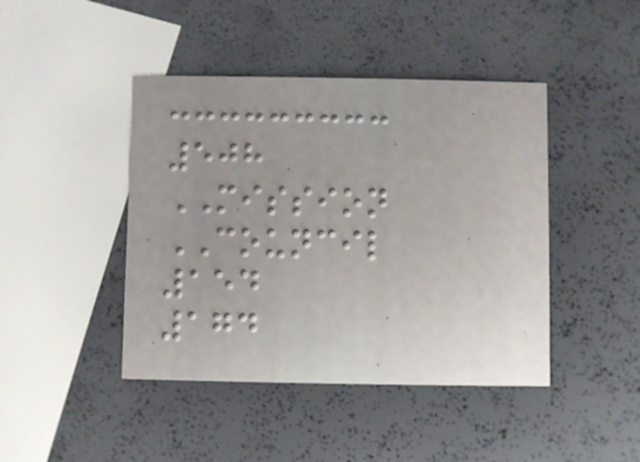508
MISSION
COUNCIL
154
174
